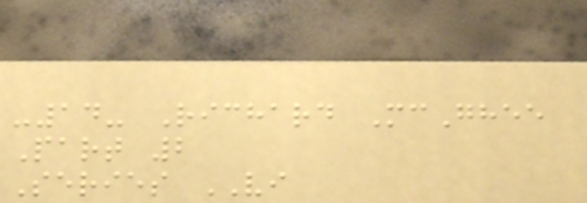-14- Richard McGhee
Part 2
Series VI
